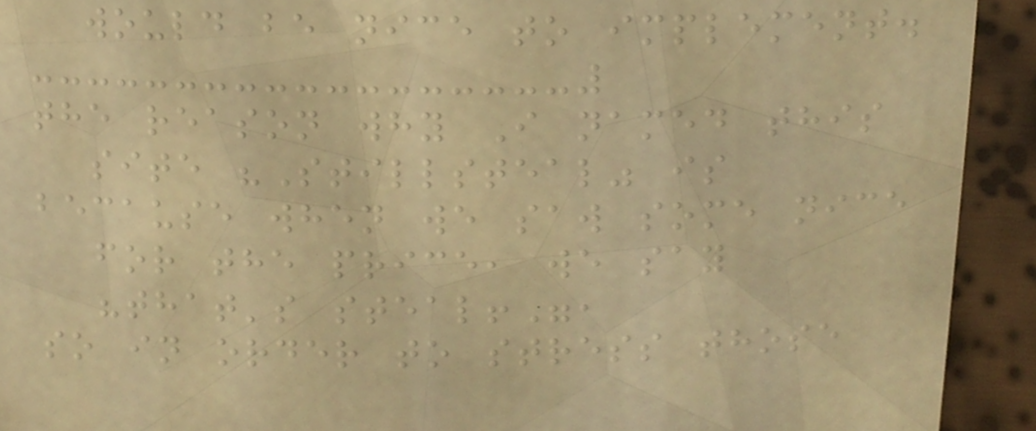would be nice to implement.
the reason why I named this
site "Stillsteal" is
because when we saw some nice
for the price, we say
"that's steal!",
so in order to stress those
